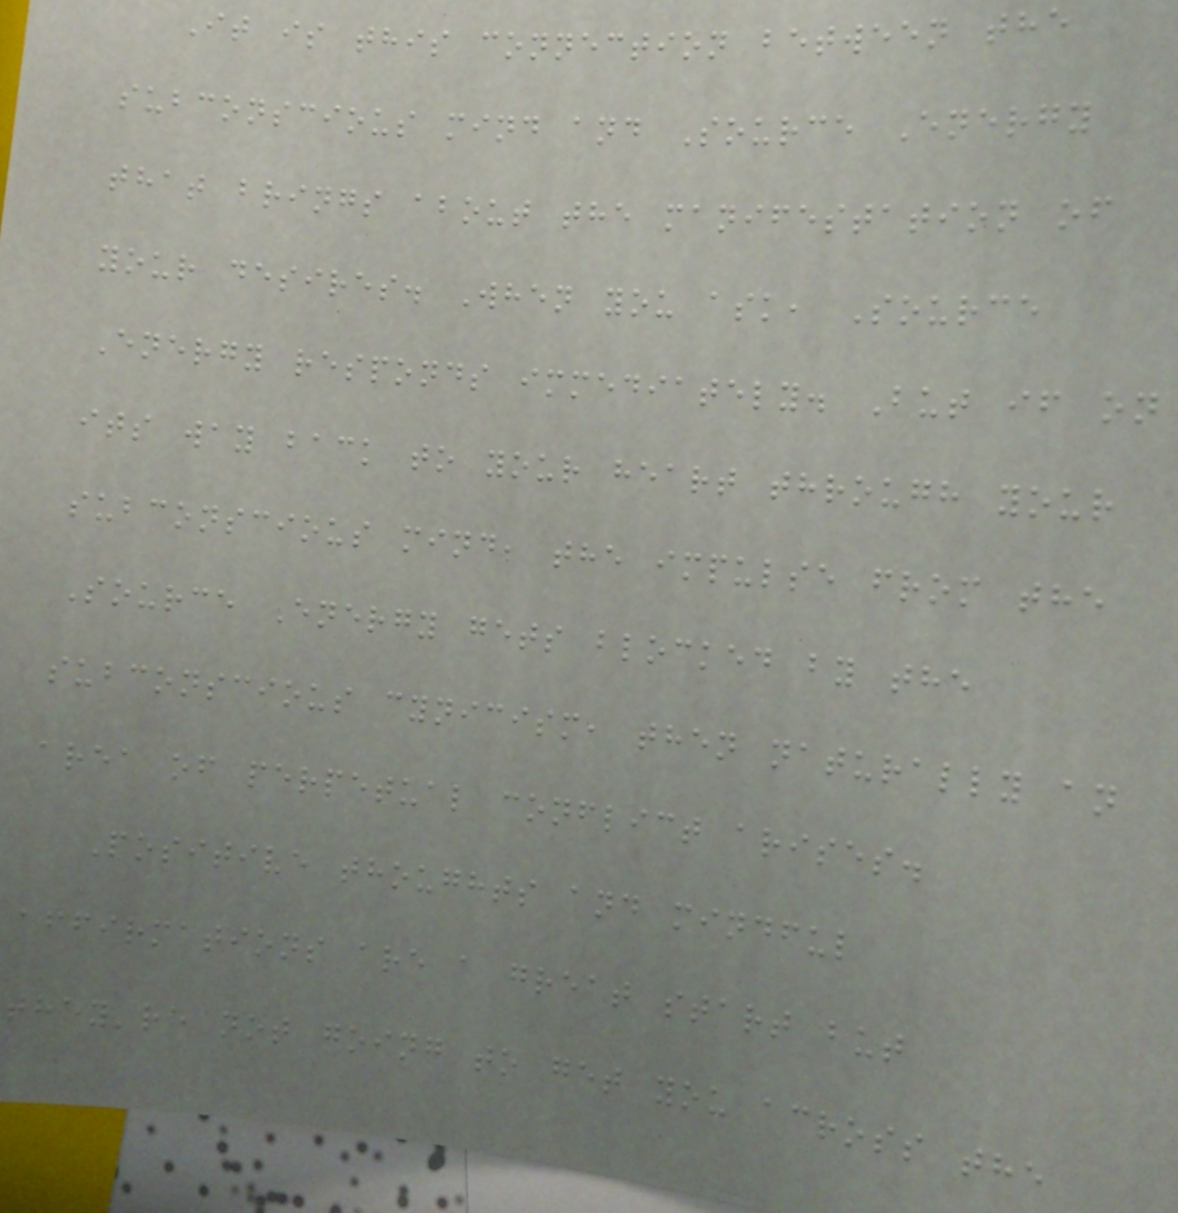It is this connection between the
subconscious mind and Source Energy
that brings about the manifestation of
your desires. When you ask, Source
Energy responds immediately. But if on
its way back to your heart through your
subconscious mind, the impulse from the
Source Energy gets blocked by the
subconscious cynicism, then naturally an
area of perpetual conflict arises.
Positive thoughts and mindful
affirmations are a great start but
they're not going to get you across the
